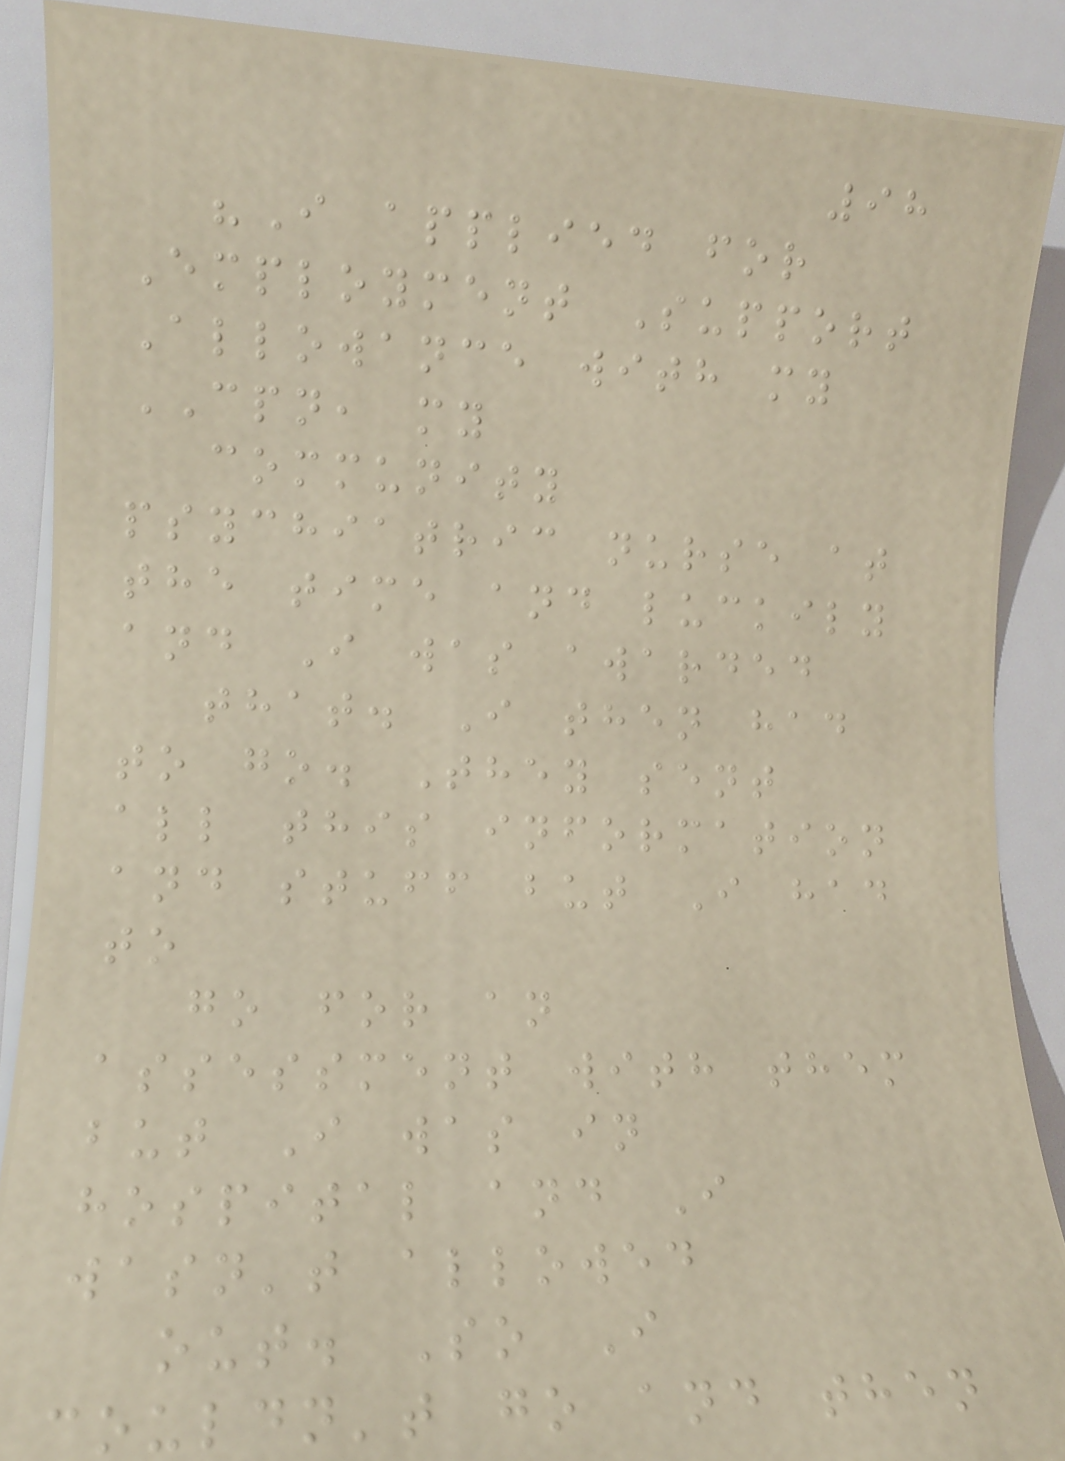98
"I applied for
Employment Support
Allowance with my
CPN, my
community
psychiatric nurse at
the time and luckily
and I was awarded
that. I then had
to go. They sent
all this information
and stuff but I had
to
go for an
assessment with them
but I was in
hospital and I
wasn't allowed
out. So I
couldn't go and then
